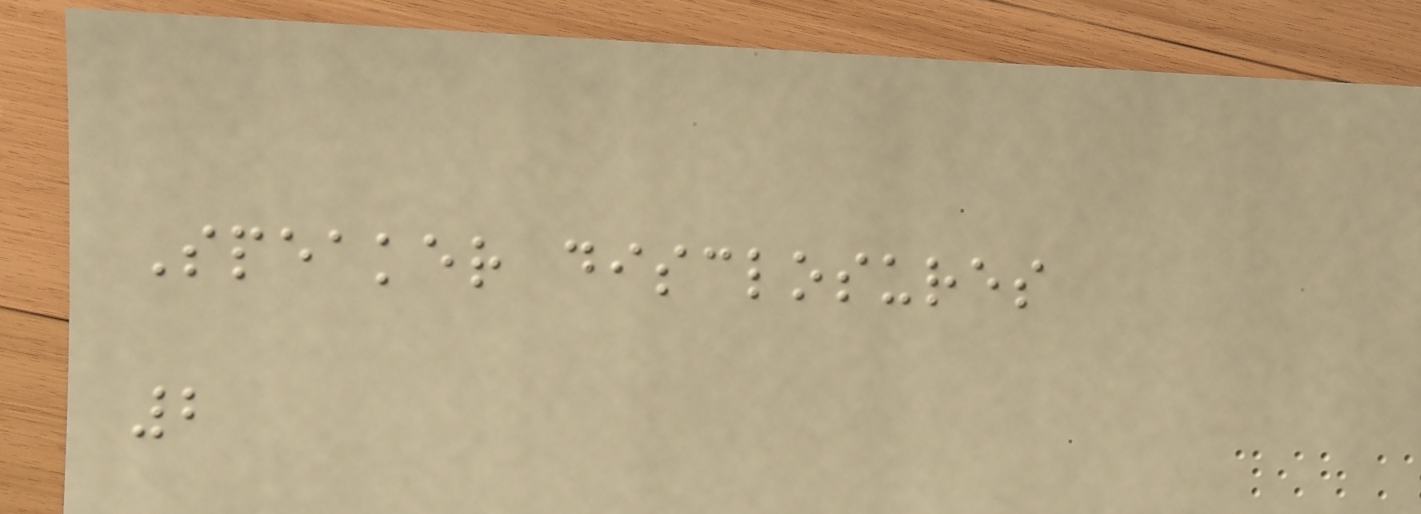Speaker disclosures
2
